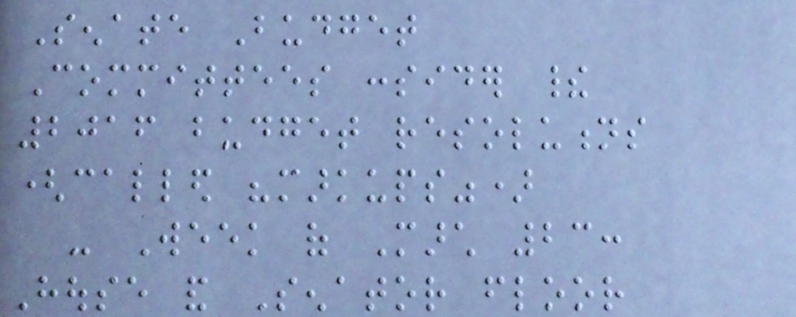Senate Budget
Committees consider their
2016 budget resolutions
(called "markups")
- Week of March 23:
House and Senator floor
